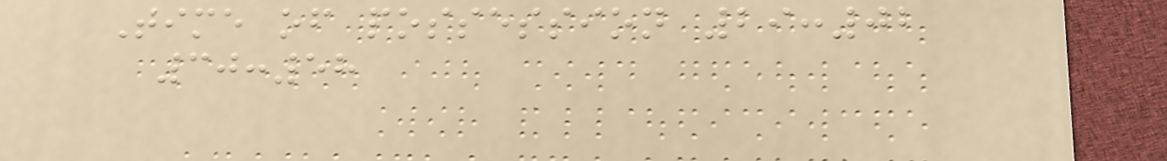Time of possession 29:02
30:58
